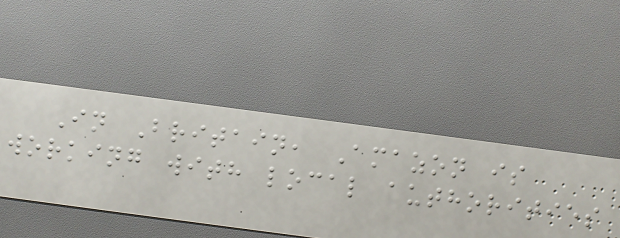In Britain, Amazon is
working with local authorities
